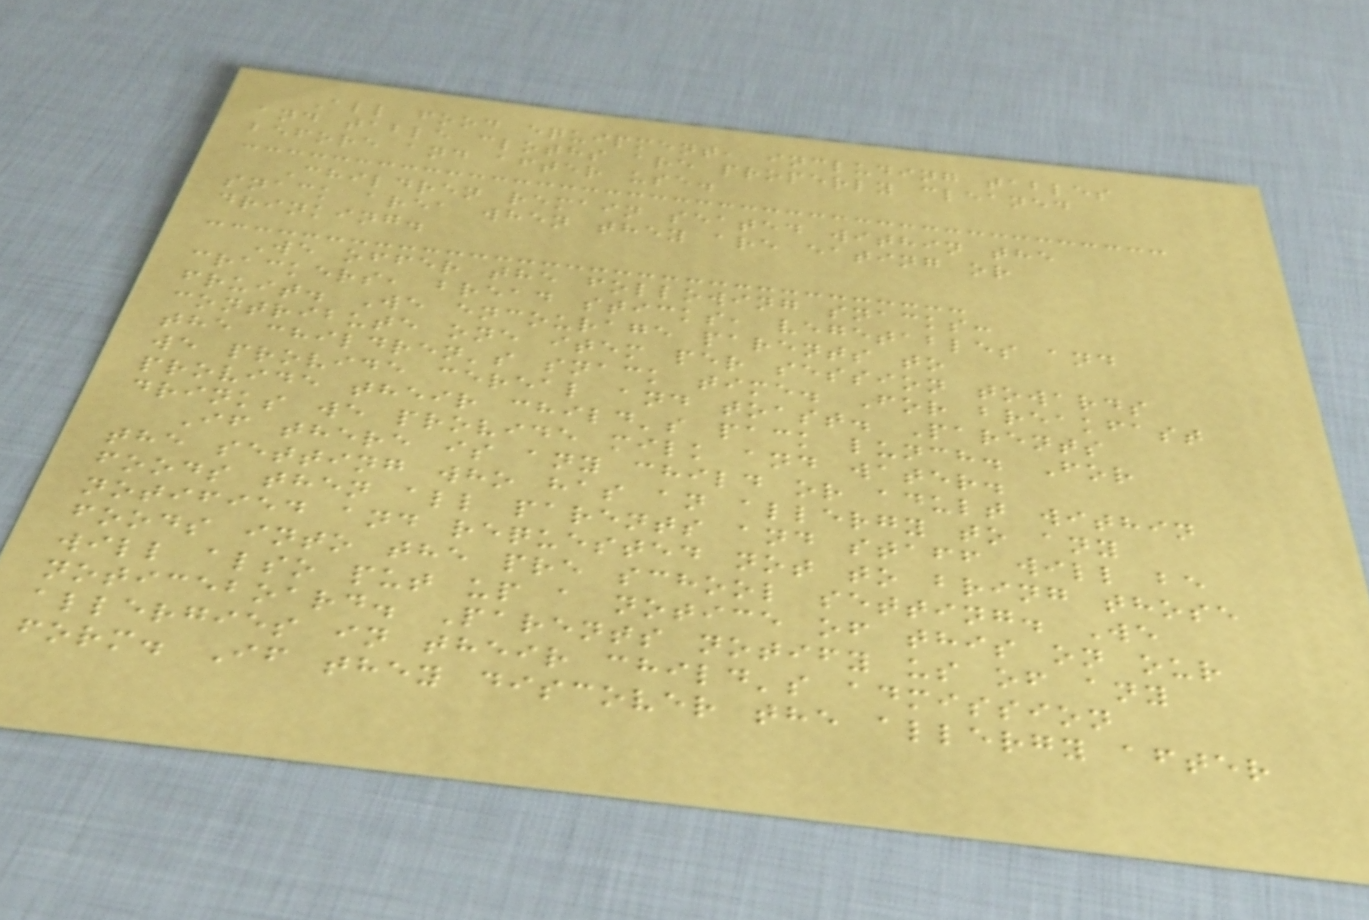All food equipment, including tables
and table cloths are properly cleaned
before and after use.
Children remain seated within the
snack area when they are eating or
drinking.
We offer the following snacks:
crackers, bread sticks, vegetables and
fruit. We encourage parents to
contribute one item per session towards
the children's snack time. For breakfast
we provide cereal and toast. Parents
provide their child's pack lunch. For
drinks we provide milk and water.
If there is any child or adult within
the setting who has an allergy to any
foods then all parents and staff will be
notified and requested not to bring those
foods into the pre school setting. We
will also put up a notice of this on our
noticeboard. Parents notify us of any
allergies in their child's admission
form. If they discover the allergy after
